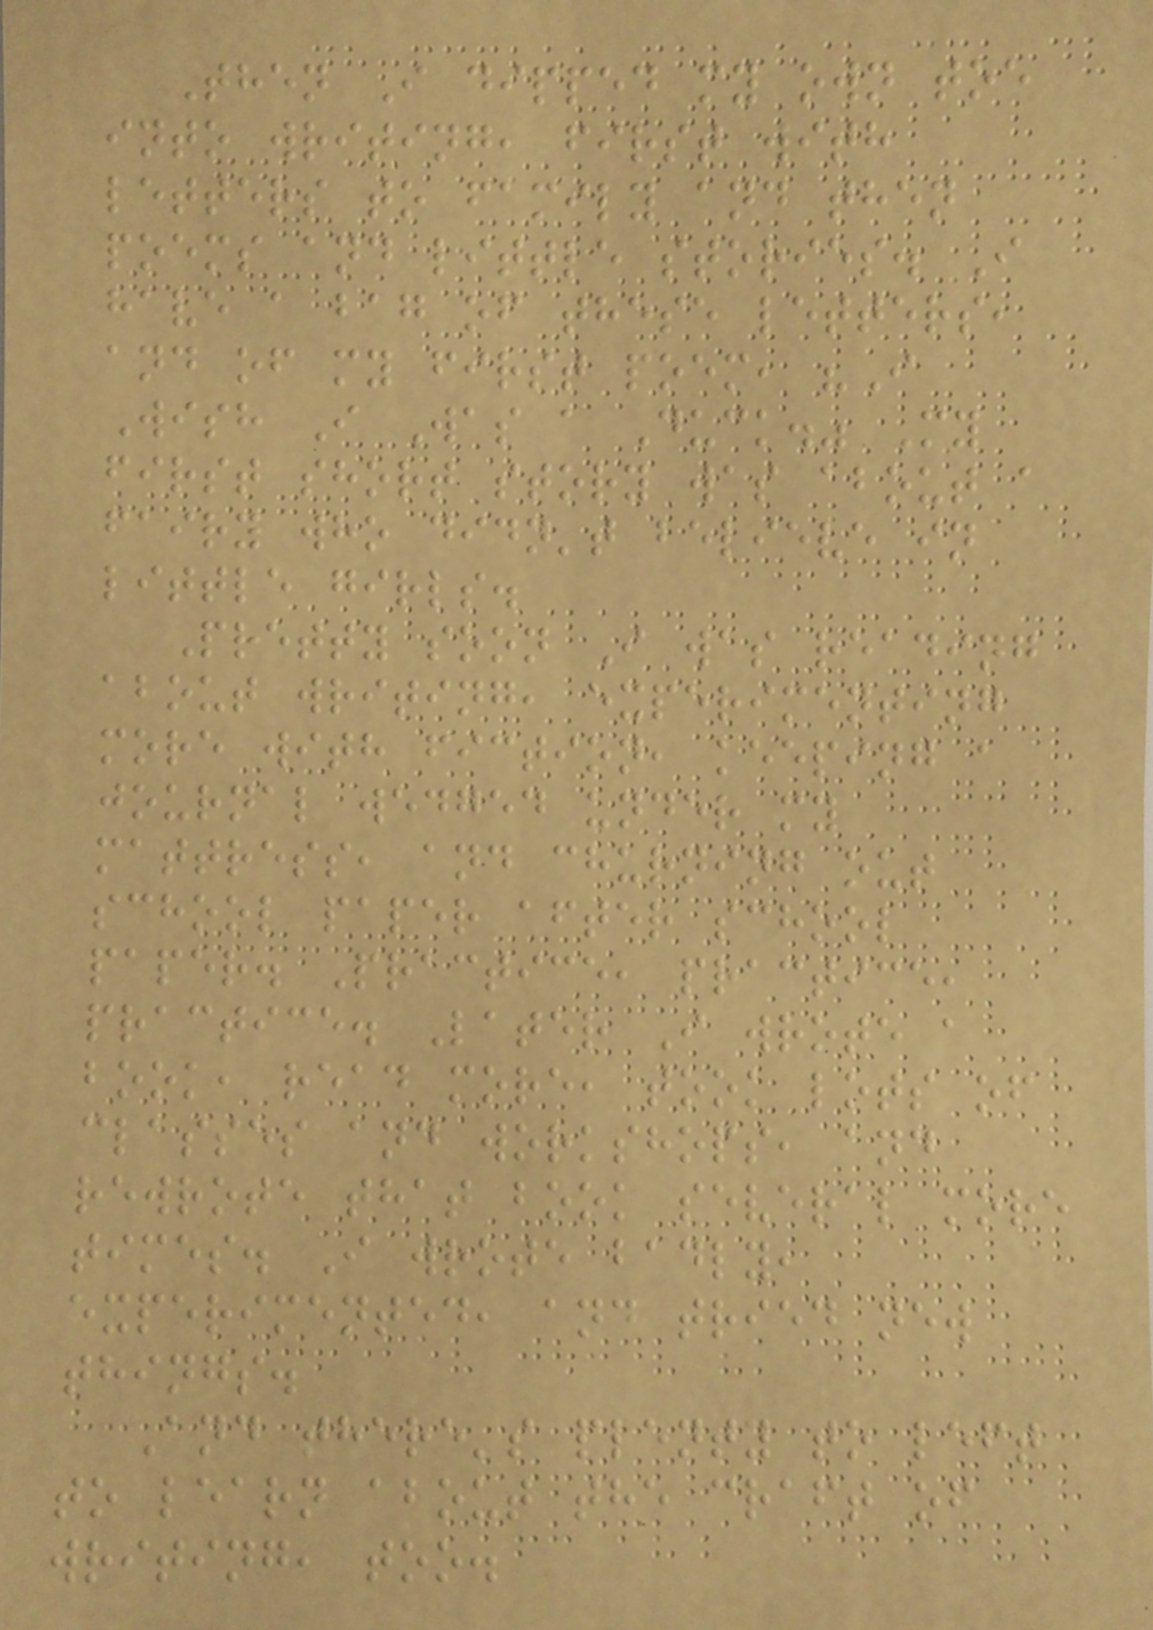Then I dipped my own toe
into writing, first with
letters to family and then
poems and little stories. I
have a bag of these letters,
and of my first poem, "I
Wish I Was a Duck." My
first short story was about a
fairy who didn't believe in
little girls.
Pretty soon I was reading
about writing, experimenting
more with fiction, keeping a
journal wedged under my
mattress, and churning out
school paper after school
paper. Practice, practice,
practice. Later I wrote a
book, read more, took lots of
classes and workshops, and
rewrote that book several more
times. I wrote badly,
experimented, and tried new
things.
And there's plenty to left
to learn about the craft of
writing, too.
